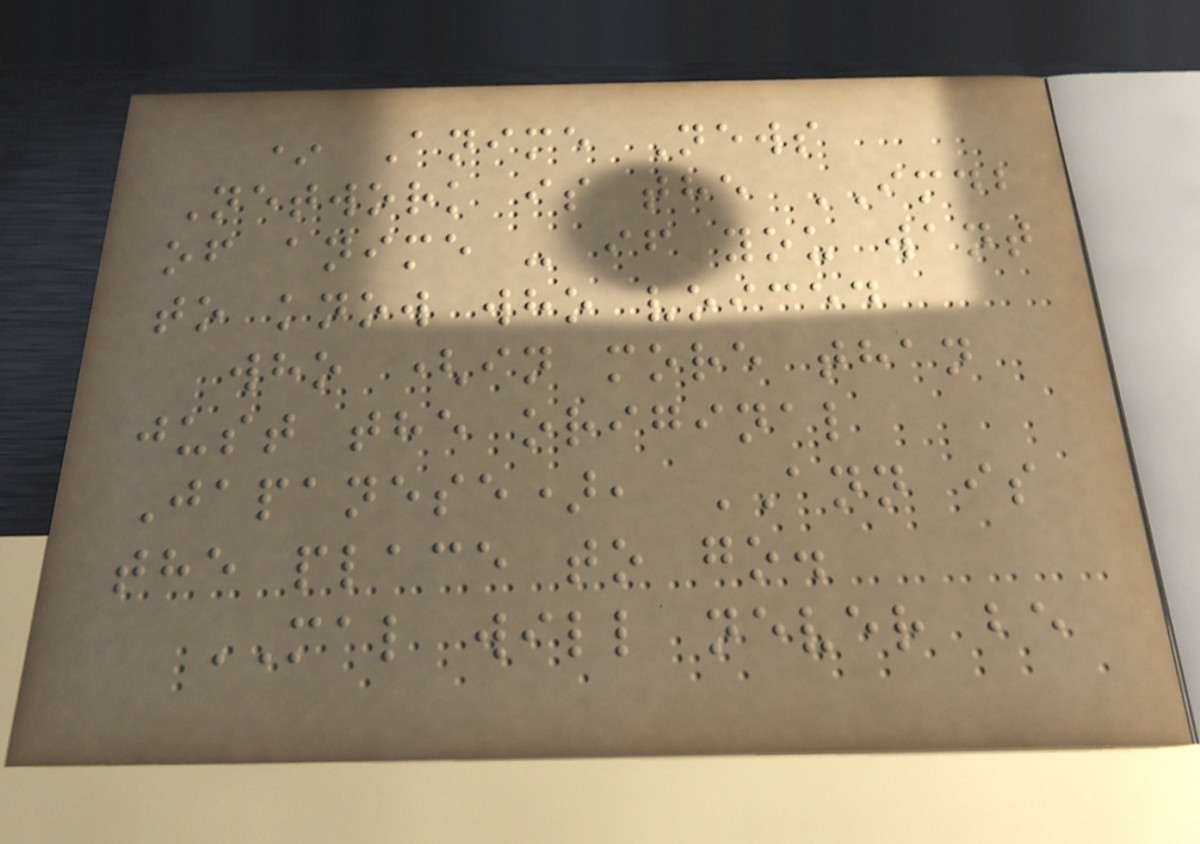* Anime News
Network is the IMDB
of anime - if you want
to know who voiced
who (in more than
just the original
Japanese), ANN is
the place to go.
MAL will never be
